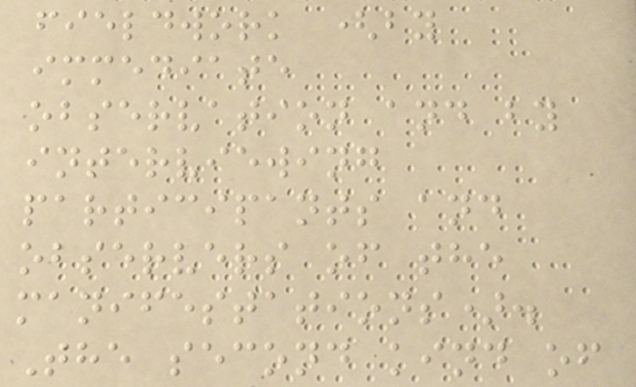fieldwork (by
immediate
observation and by
interviewing
participants and
observers of the
manifestations).
The second kind of
